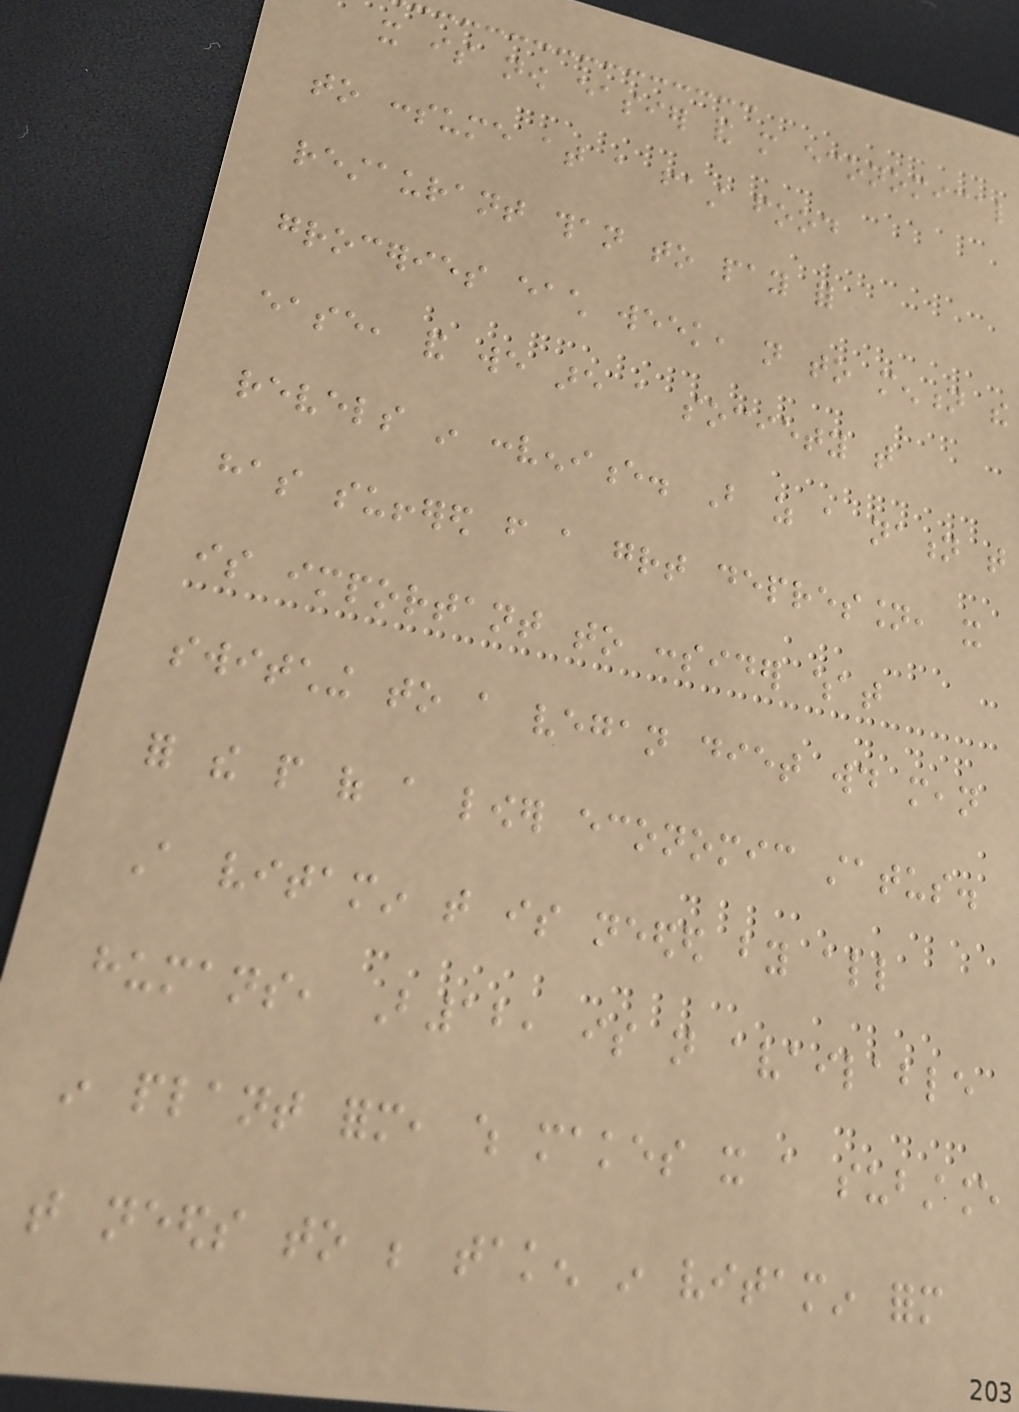it is now easier and more economical
to consume at a fast food
restaurant than to pay for
groceries each week, not to mention the
ease, and we are a society that
revels in convenience. But as a nation that
has suffered from a great depression, it
is important to consider what
switching to a vegan diet would mean
for the people of a lower economic status.
A vitamin that is needed by all
humans, B12, is not available
in plant form, which makes it a substance
that needs to be taken in vitamin form
